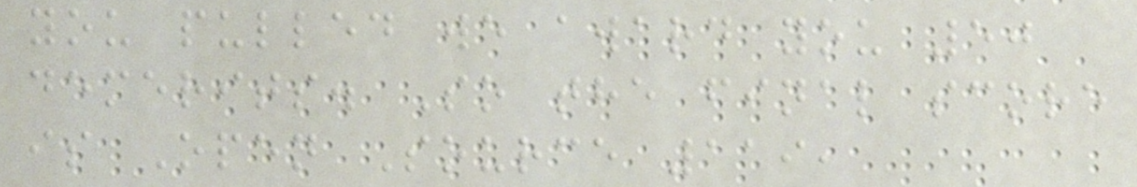you pulled we award you 50
demerits. So the final score
is Open Source 119,
